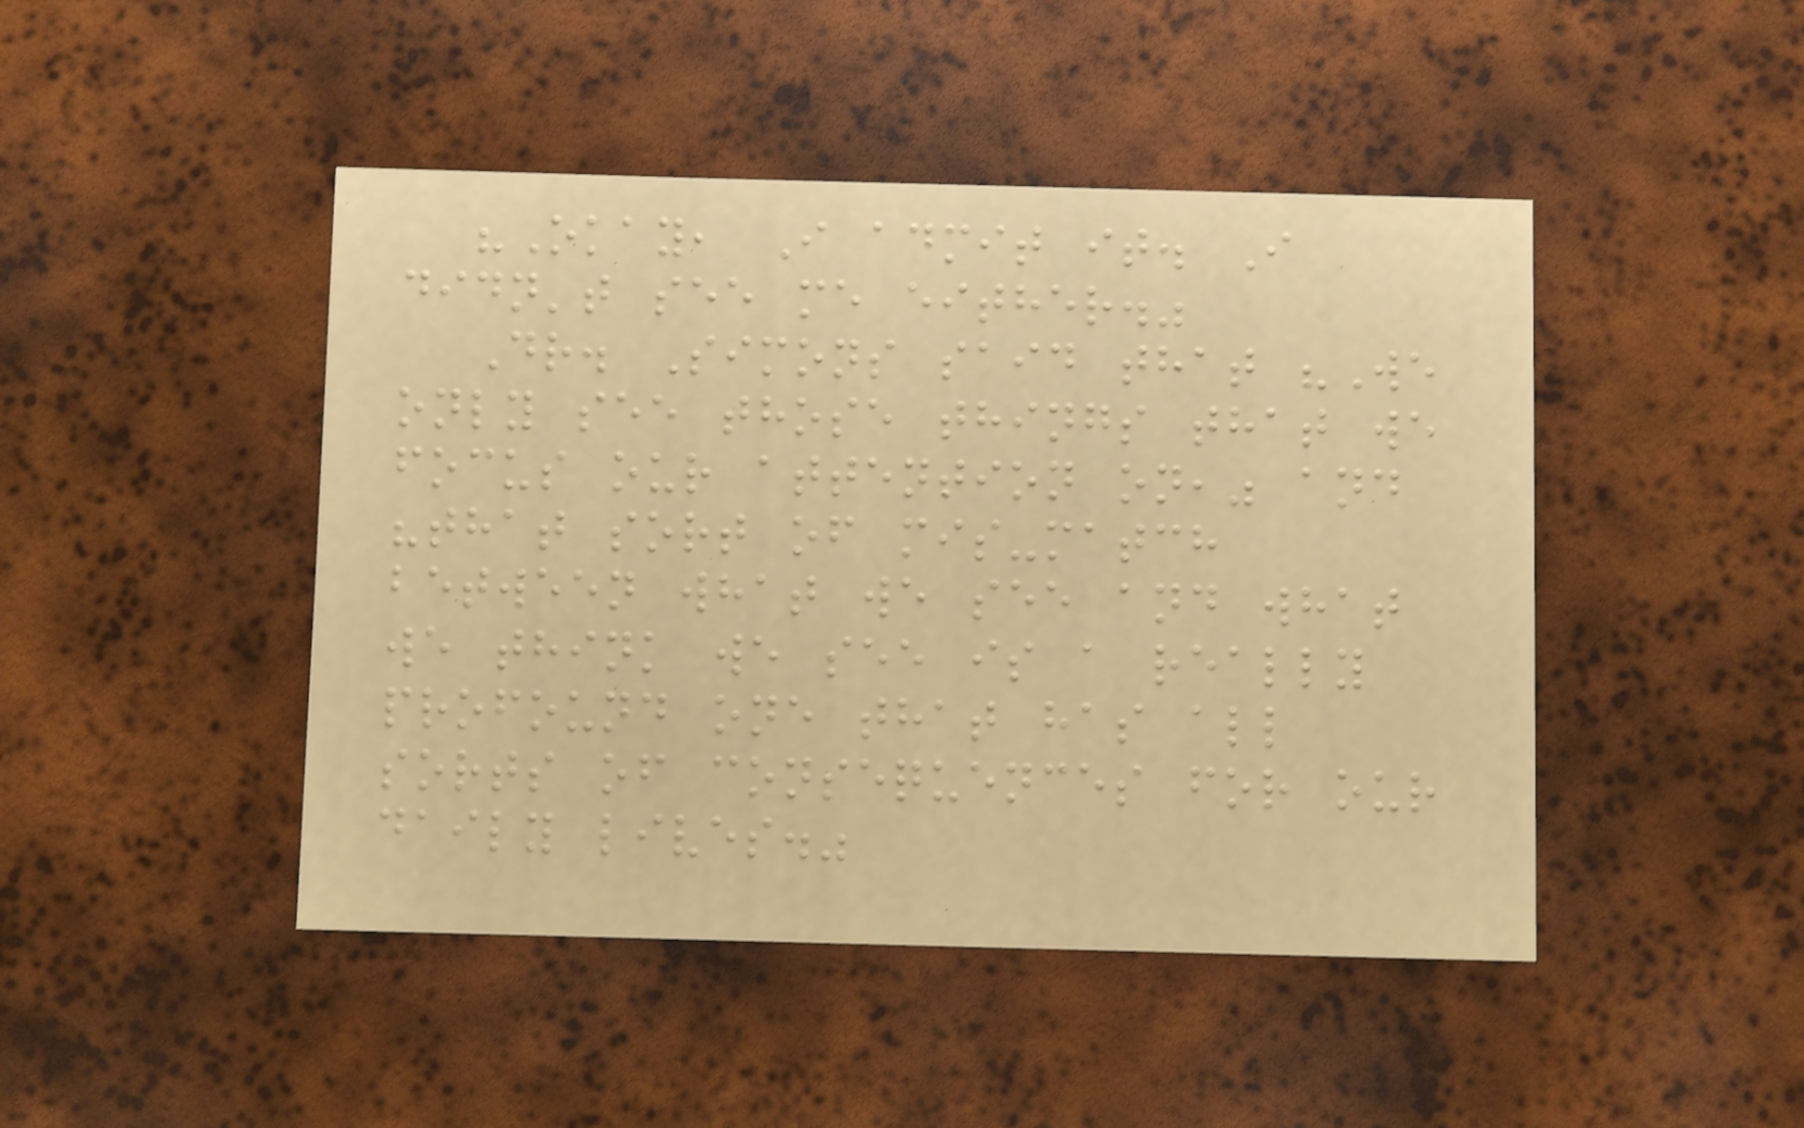"Okay, I admit it. I
didn't see me either."
Dr. Simons said that "We
only see those things that we
focus our attention on," and
"that sort of mis-match
between what we see and what
we think we see is a really
profound one that has all
sorts of consequences for our
daily lives."
